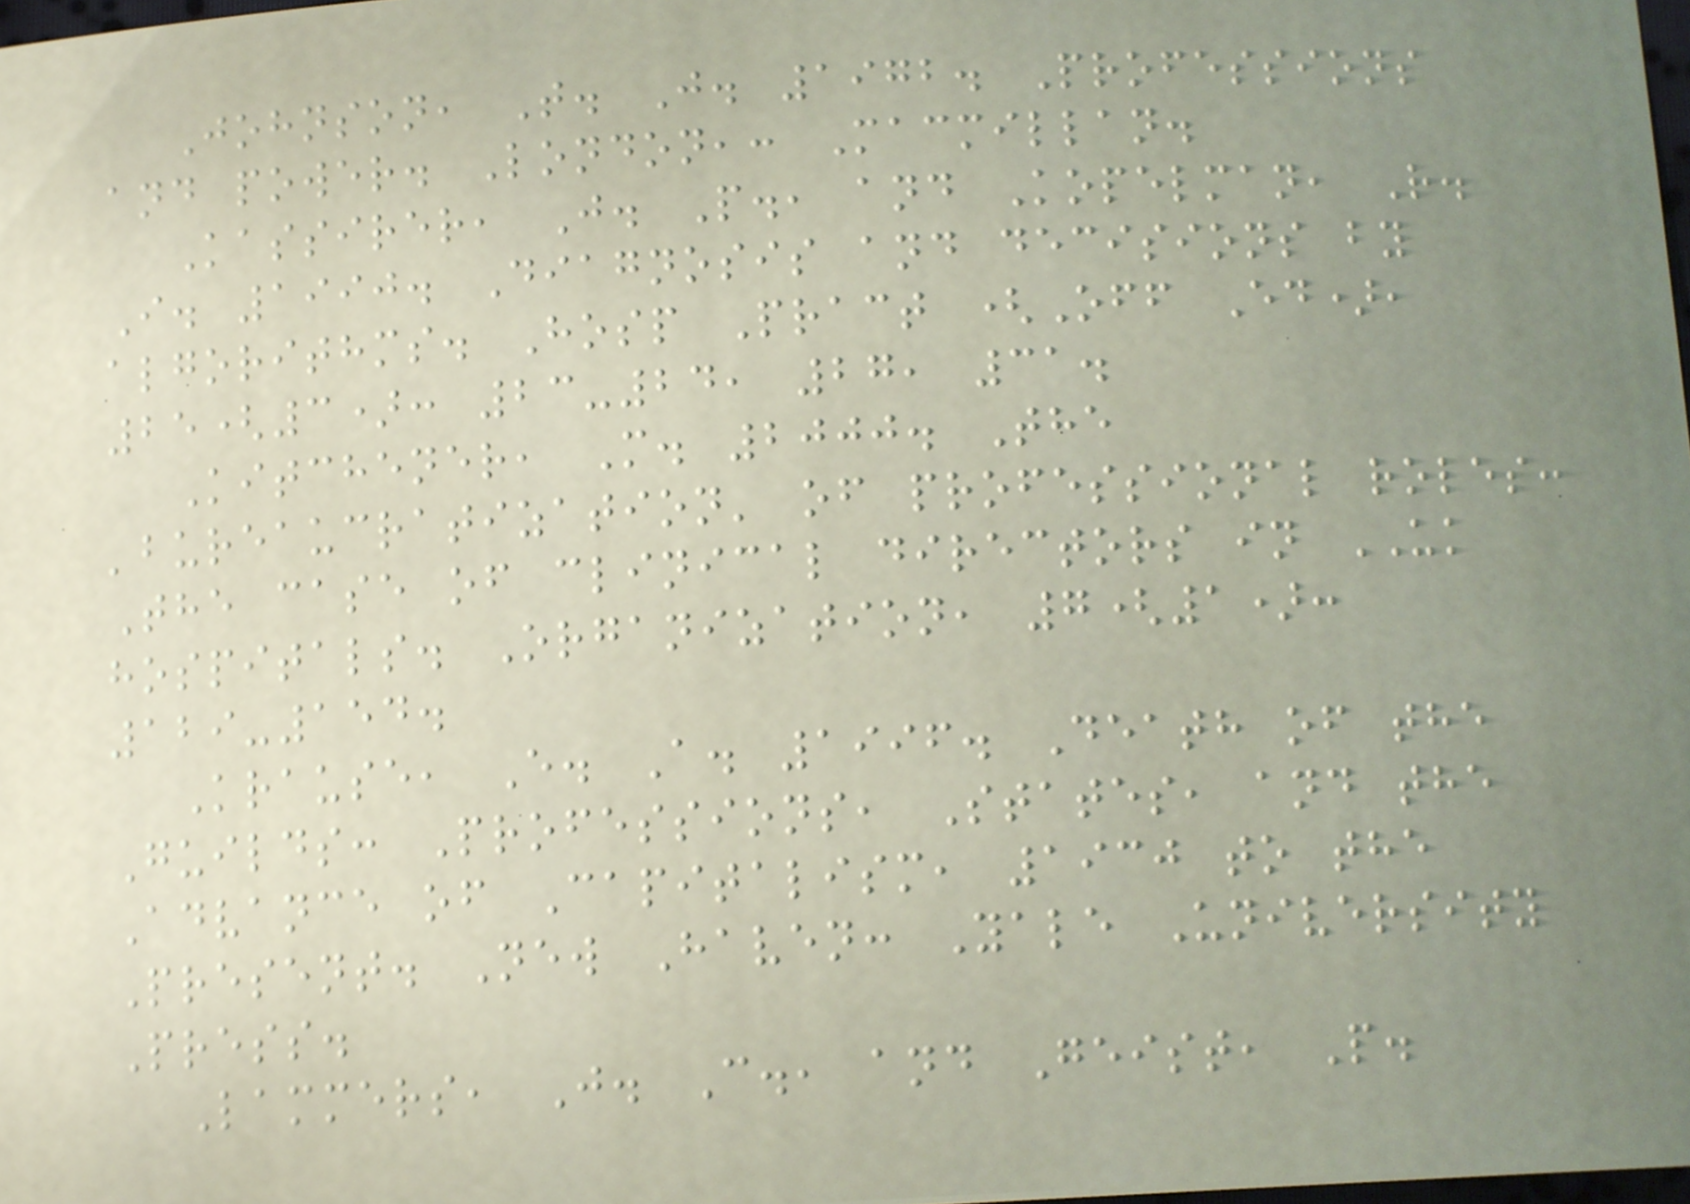Johnson, T. J. 1972. Professions
and power. London,: Macmillan.
Kassirer, J. P., and Kopelman, R.
I. 1990. Diagnosis and decisions by
algorithms. Hosp Pract (Off Ed),
25(3): 23-24, 27, 31.
Kitchener, M. 2000. The
'bureaucratization' of professional roles:
The case of clinical directors in UK
hospitals. Organization, 7(1):
129-154.
Krause, E. A. 1996. Death of the
Guilds: Professions, States, and the
Advance of Capitalism, 1930 to the
Present. New Haven: Yale University
Press.
Lammers, J. C., and Geist, P.
